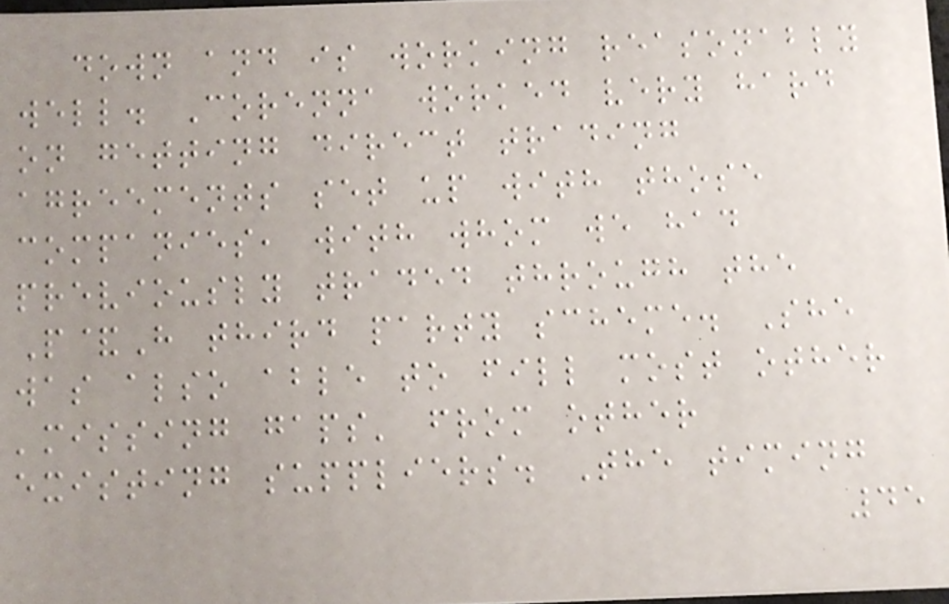down and is working reasonably
well. Corenna worked very hard
on getting direct trading
agreements set up with those
companies, with whom we had
previously traded through the
P&H third party scheme. She
was also able to fill most other
'missing gaps' from other
existing suppliers. The timing
45
